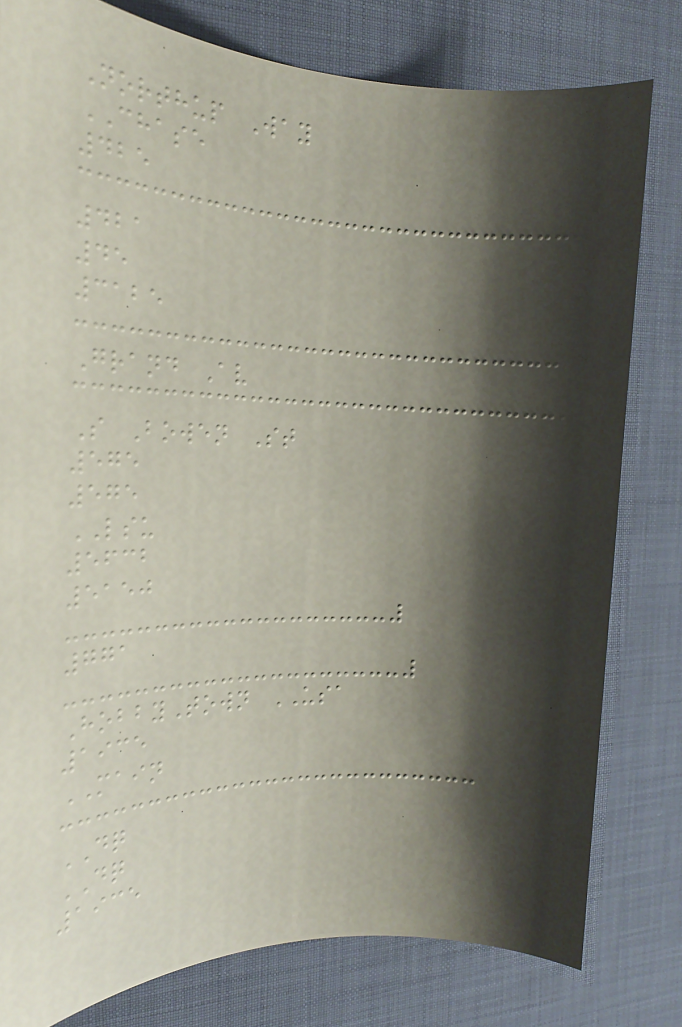Northup Way
CHASE
425
421
45
3125
Grand Av
S Bowen St
575
575
LSU
5632
5150
771
HobbyTown USA
1935
MAIN
DQ
DQ
1935
